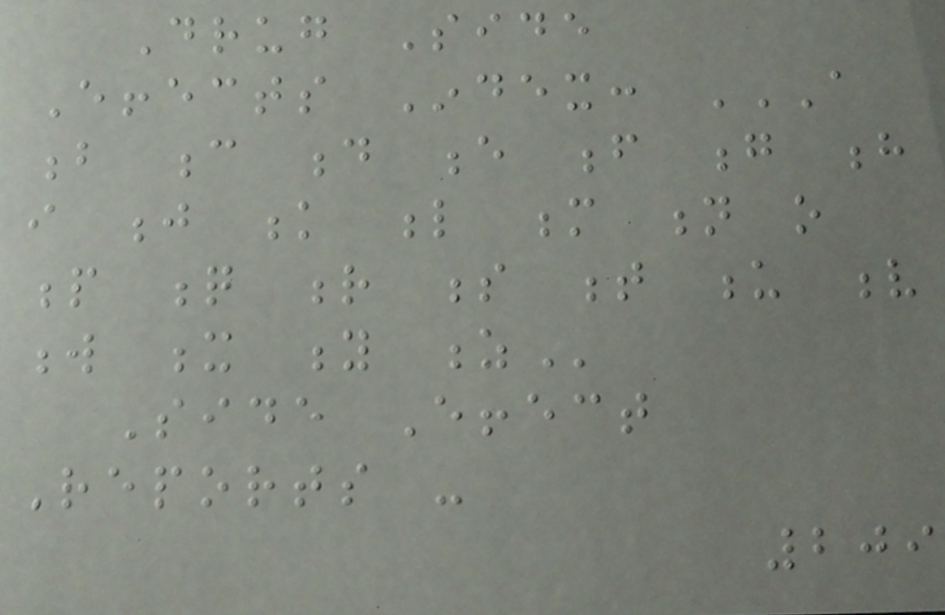Drug Side
Effects Index: A
B C D E F G H
I J K L M N O
P Q R S T U V
W X Y Z
Side Effect
Reports -
209
